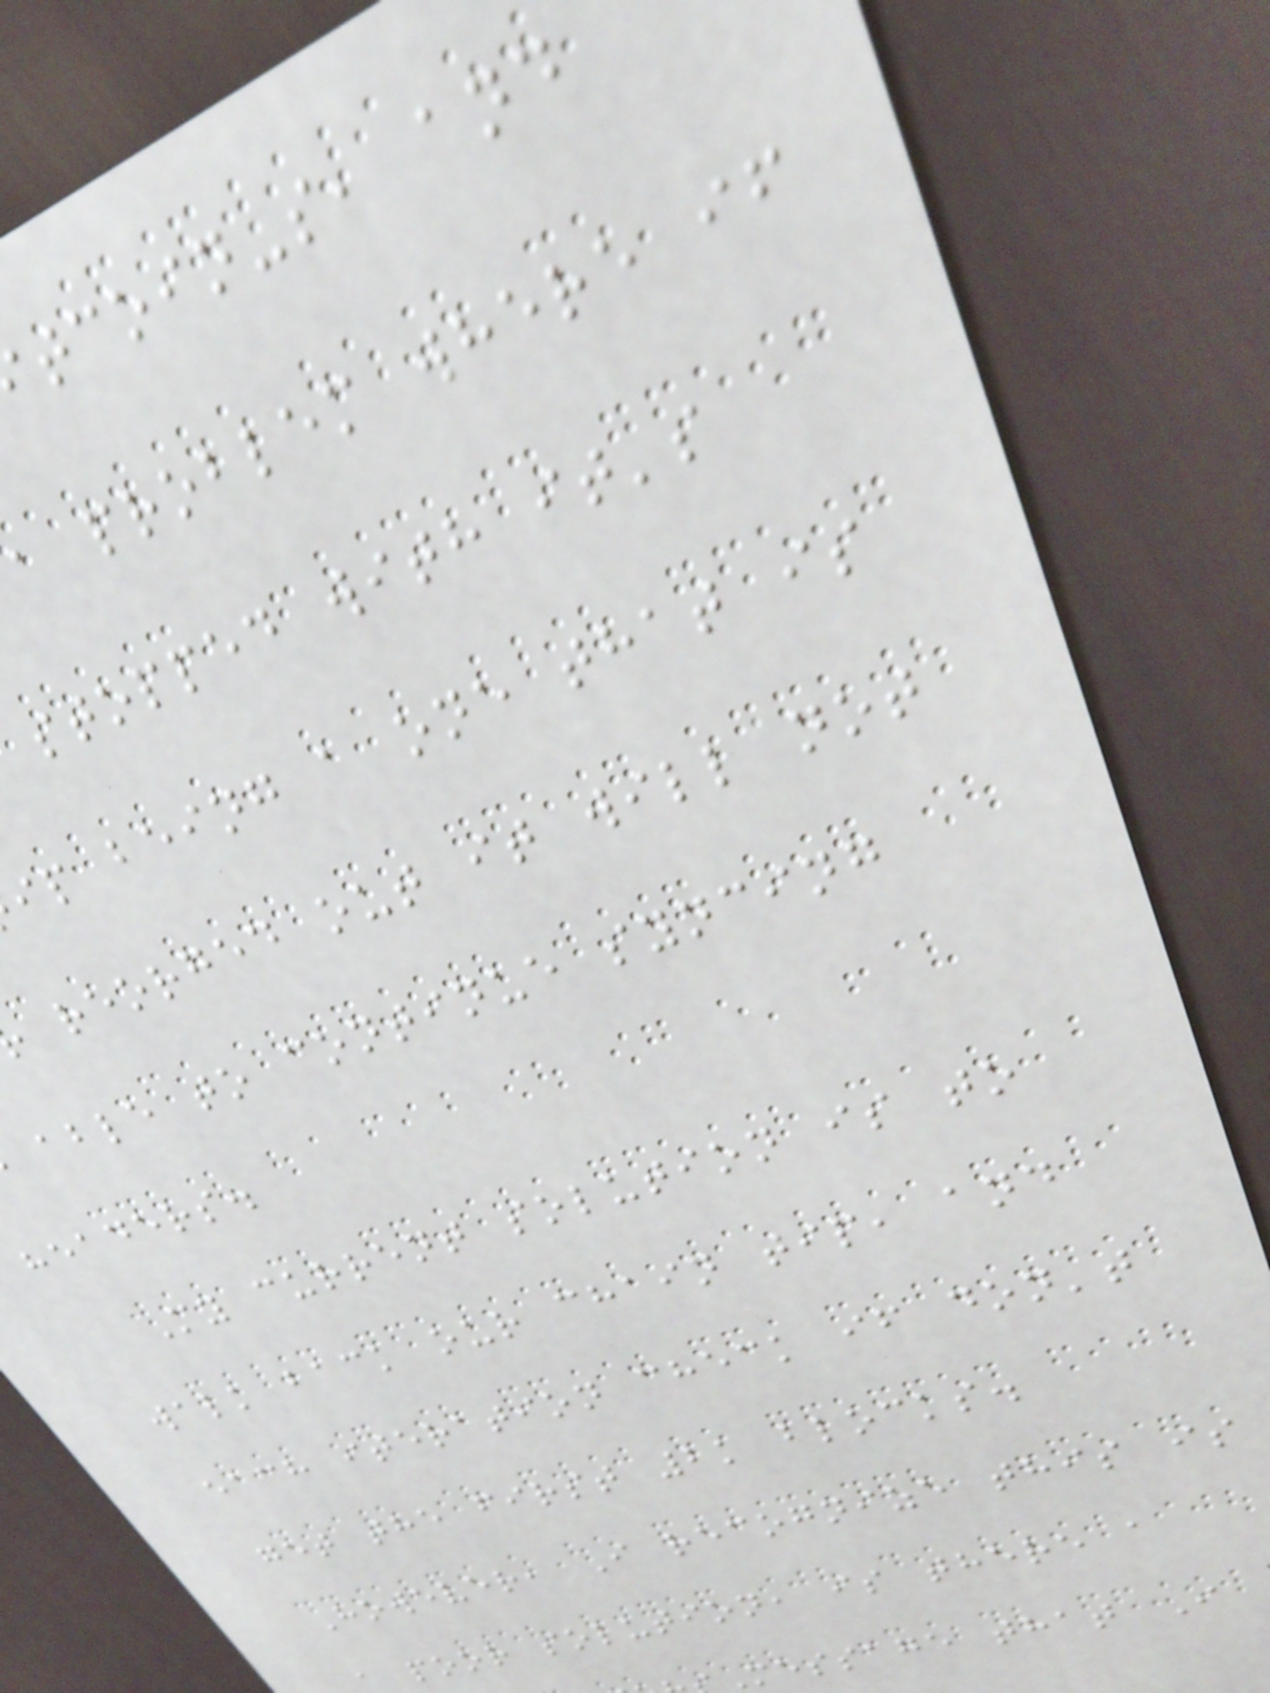tcoin-s, and
a problem where if
stopped with it's
ip being a one that is
reorged out it will not
able to continue syncing
headers.
My current solution is to
walk back our chain tip, and
each iteration check if don't
get the first 2k blocks.
However, I recognize this is
a poor solution, is there a
Message that I
